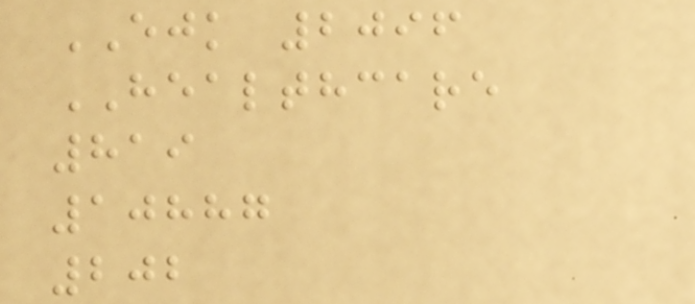EJK 2096
HEALTHCARE
819
10887
202
